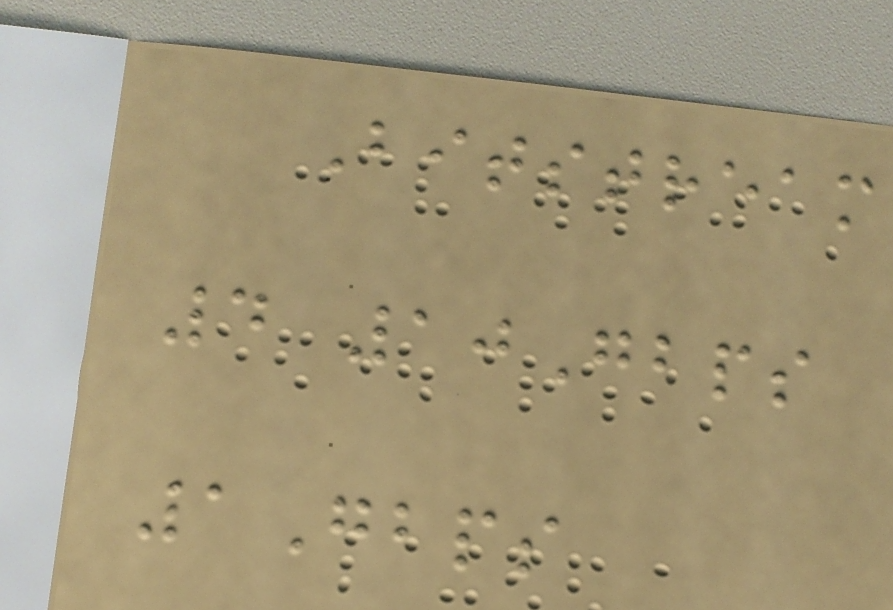Bitstream
4 10Gbps
1Gbps
